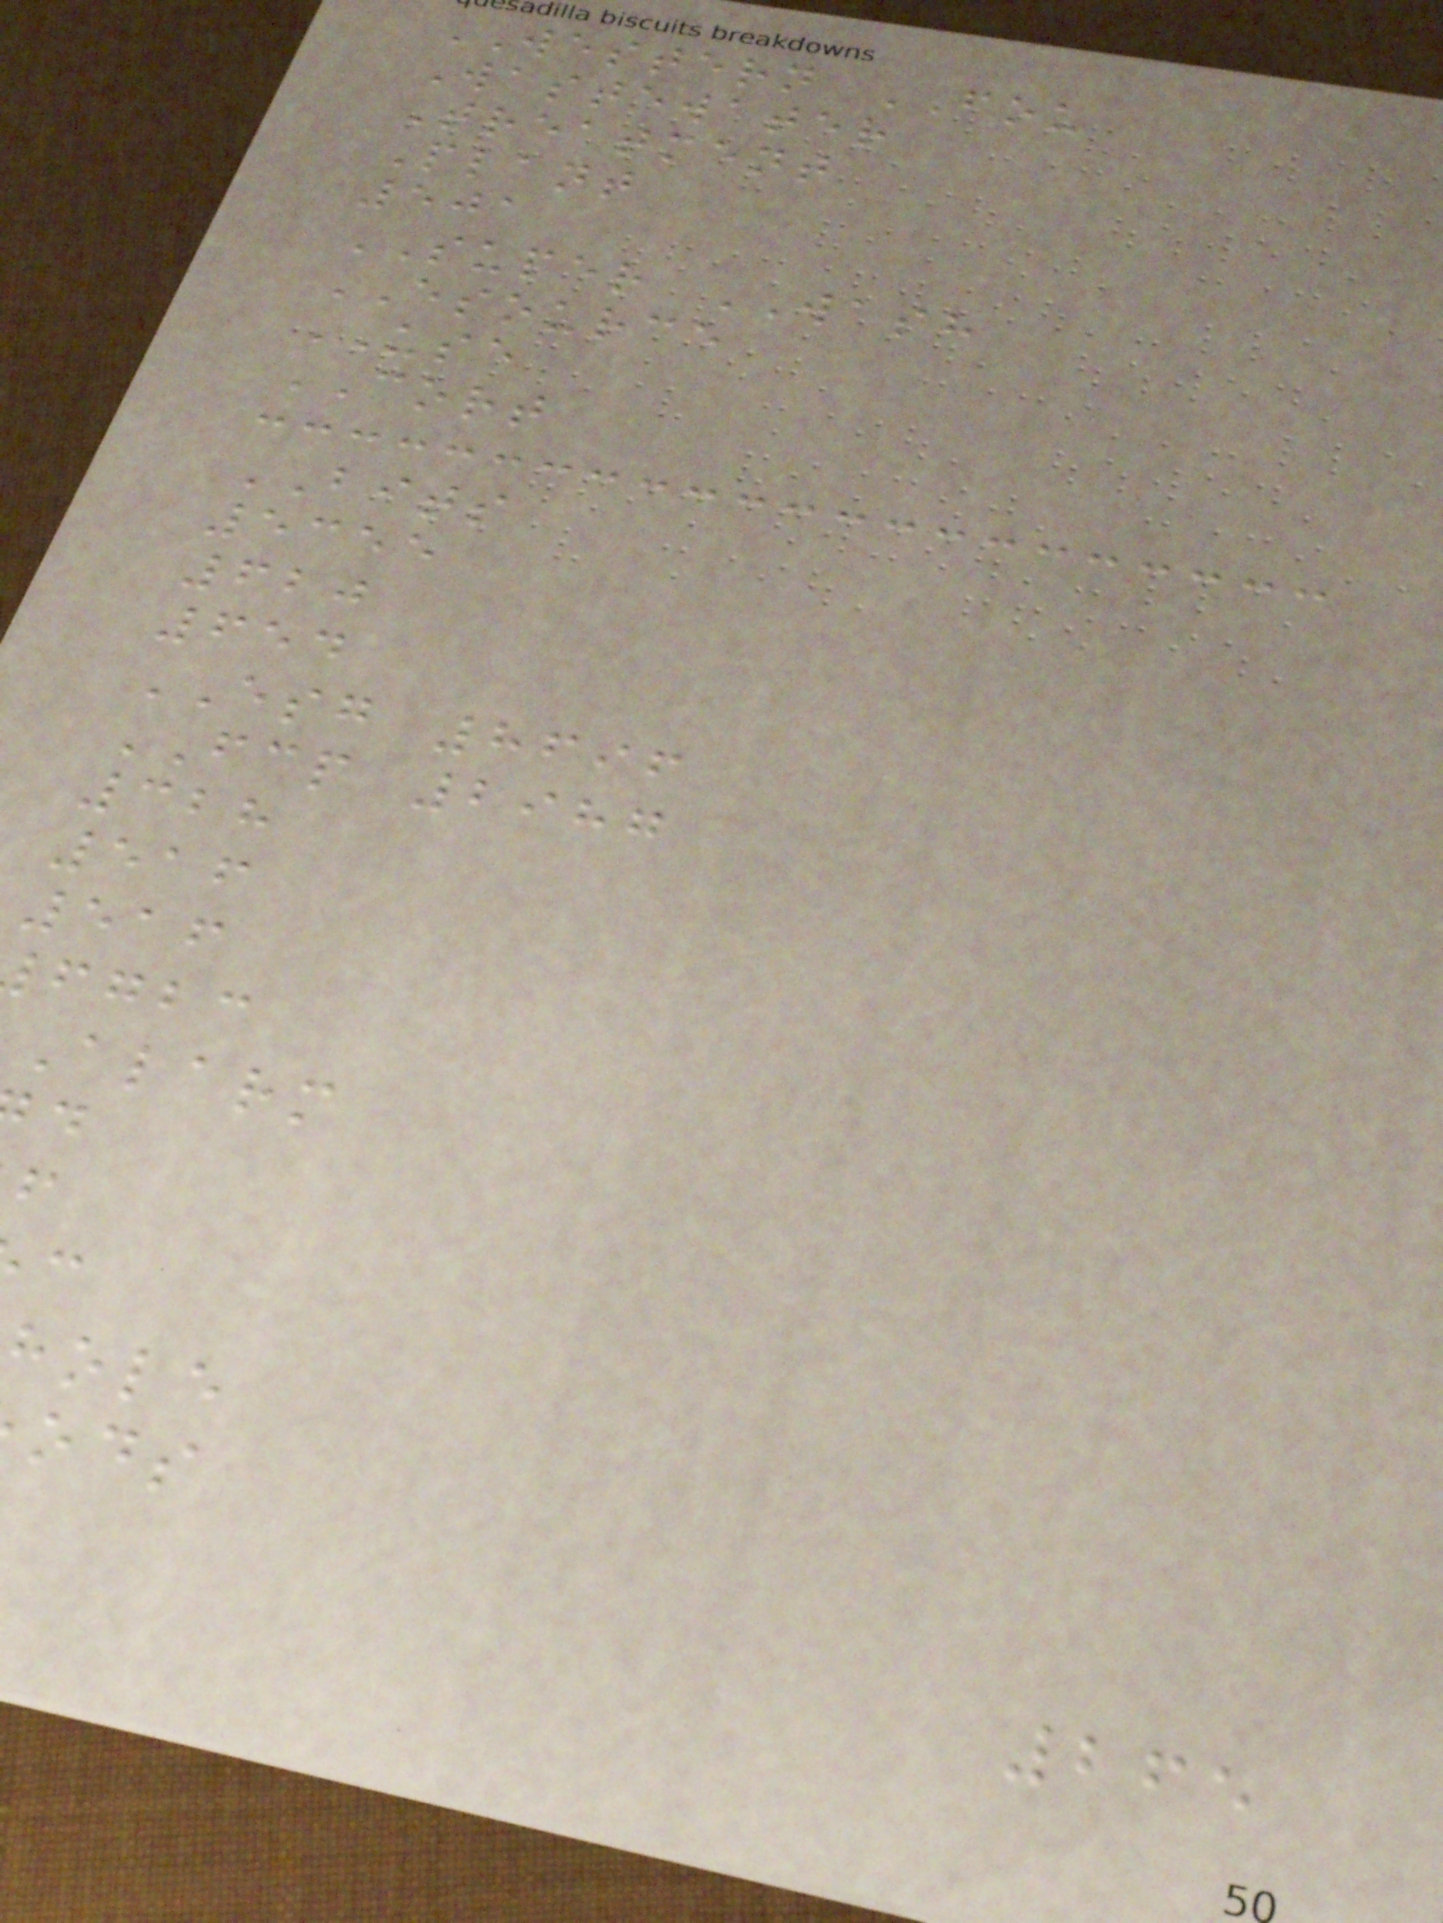WESTERN FOU
Wastewater
Treatment
Plant
501
SUPER WASH
ESOURCE
USE
CORT
BITS
5355
620
654
ESG 8696
FCP 2987
328
516
516
fgbc
alarm
hole
265
